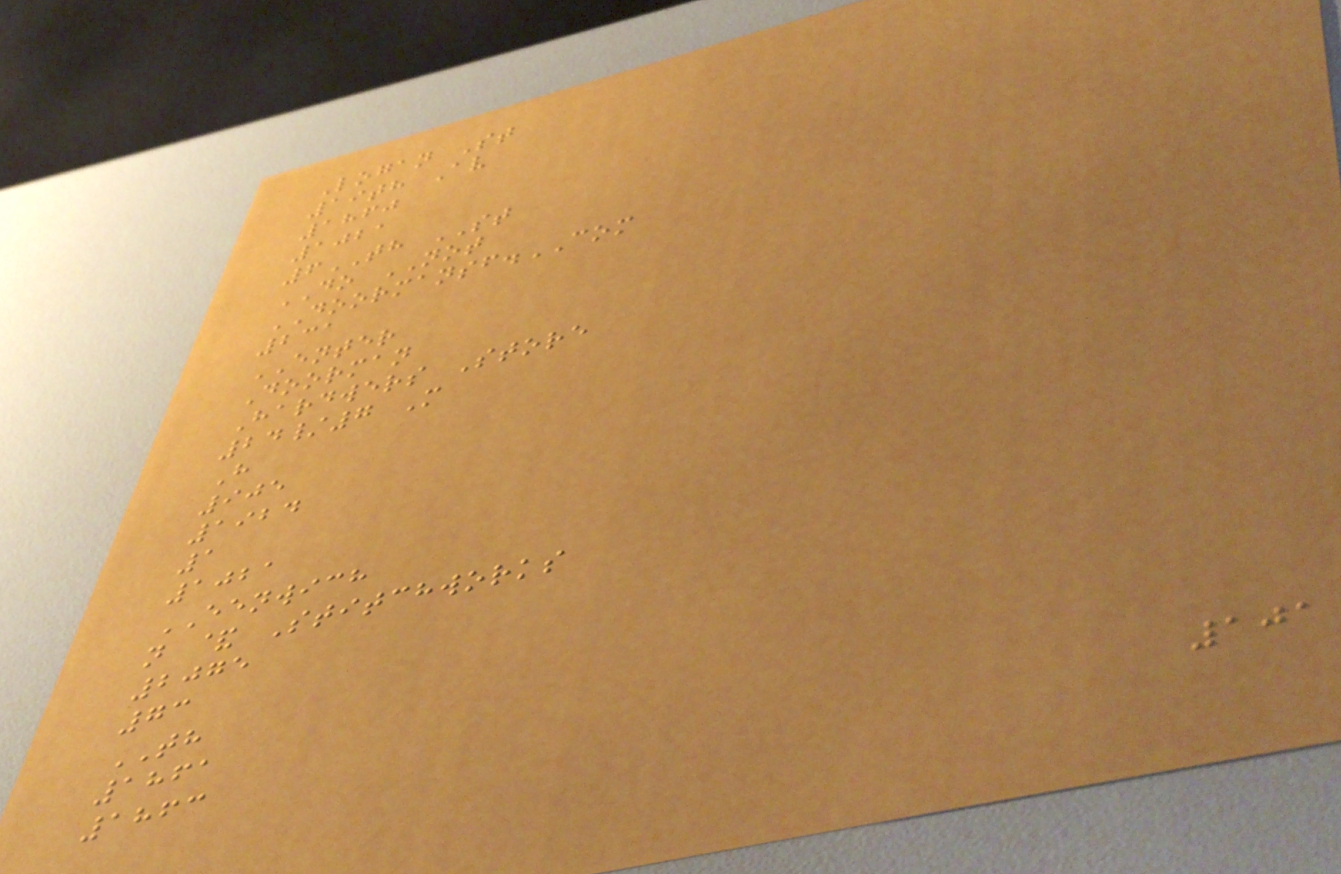Logan St
19th Av
1860
1021
6TH ST
DO NOT
DOORMANSF.COM
231
ENTER
Doorman
Hardwers Store
24/7 M
H
905
1924
1
1021
EENWICH
n & Stitchworks
2075
73
TH
1861
1863
101
